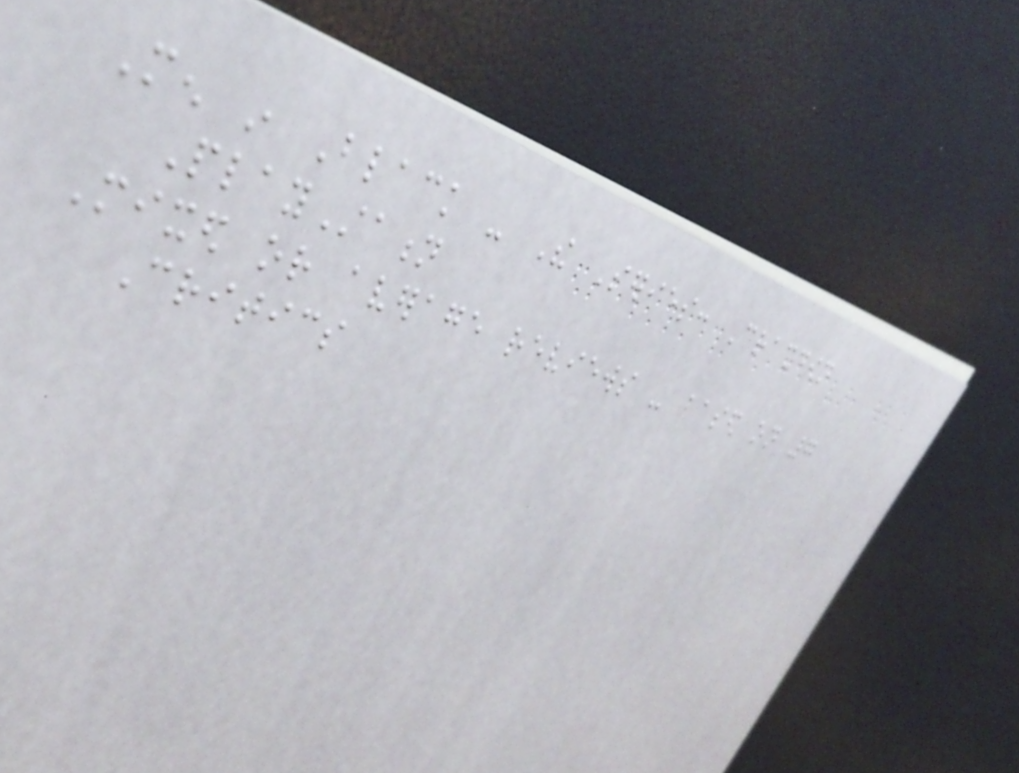Men in Black - The Series: Crashdown
PlayStation
Mixed or average reviews - based on 7
Critics
